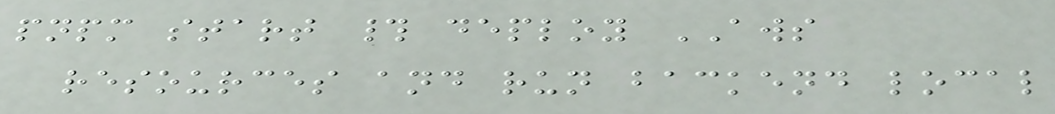pnpm start # deploy AWS
resources and run backend local
